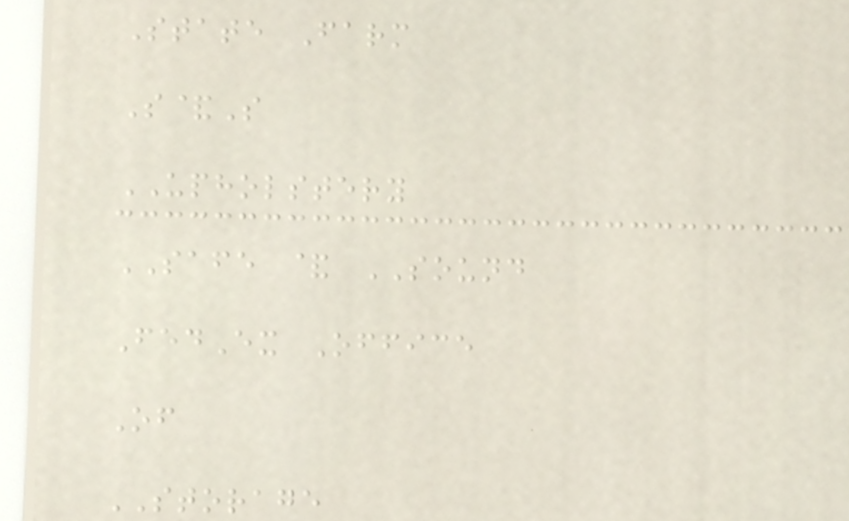State Farm
S&S
UPHOLSTERY
SAFE & SOUND
FedEx Office
Of
STORAGE
